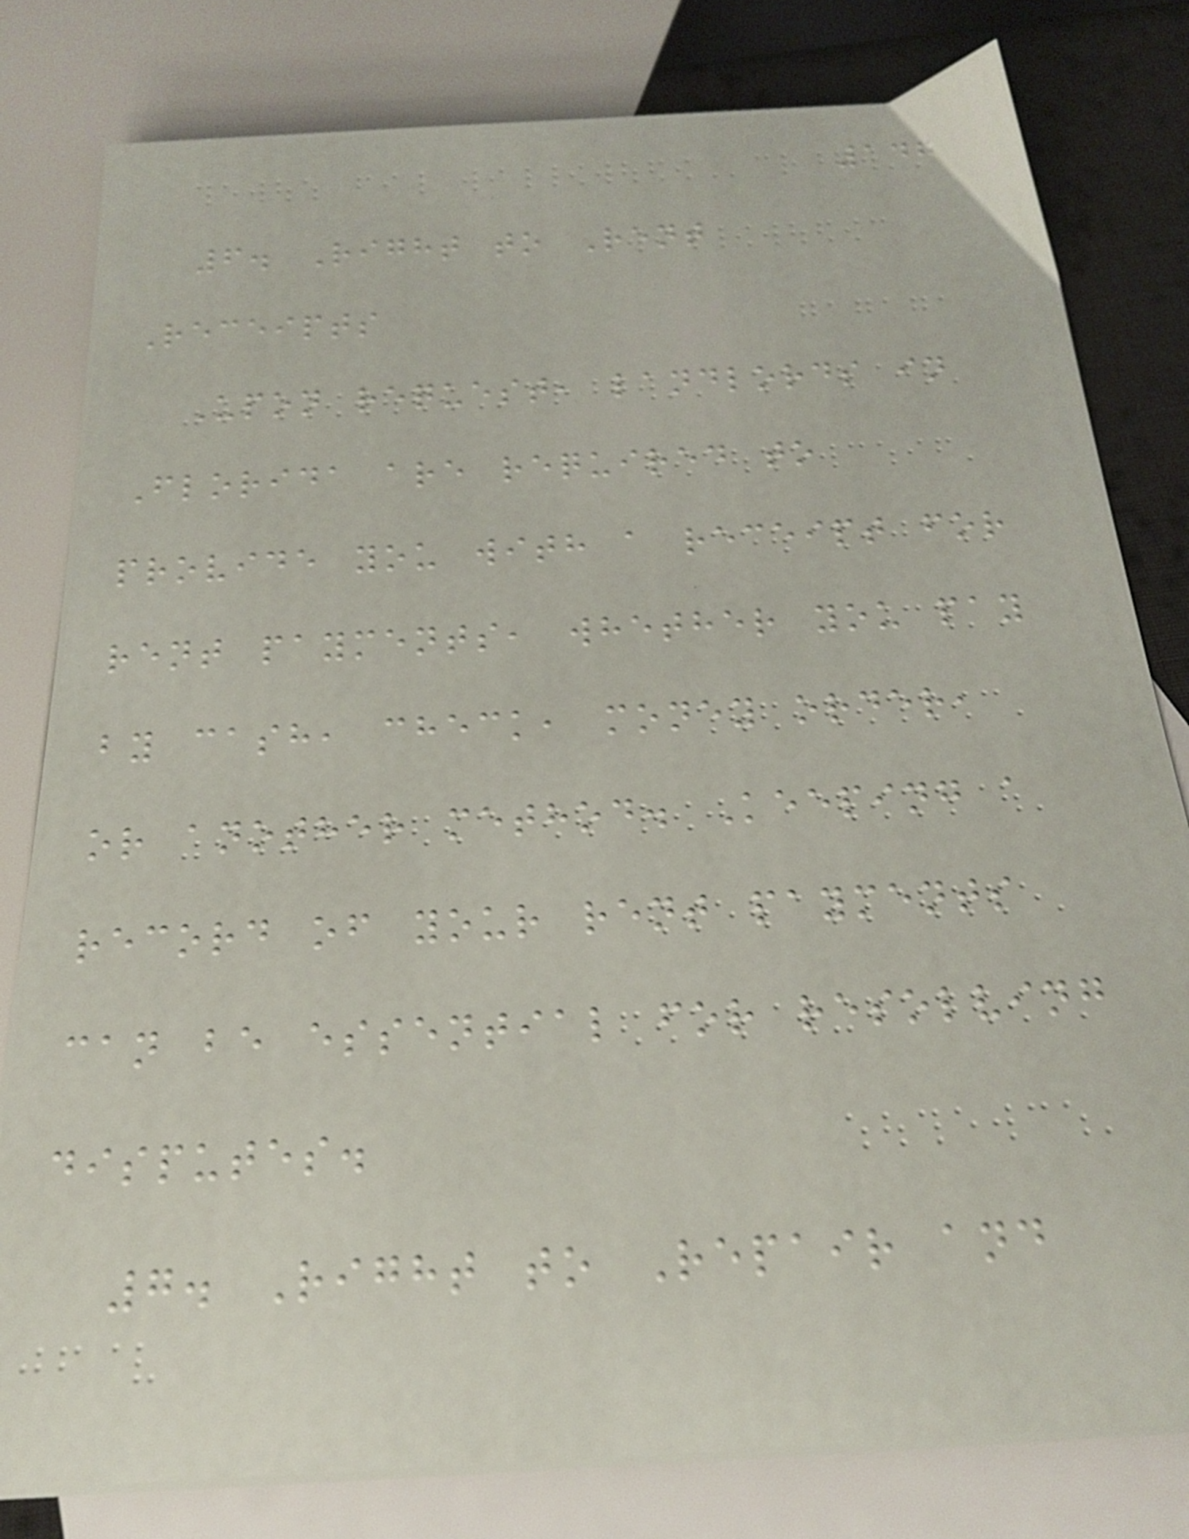147
6. Right to Rent
Receipts
Upon request, landlords in
Florida are required to
provide you with a receipt for
rent payments, whether you pay
by cash, check, money order,
or another method. Keeping a
record of your rent payments
can be essential for resolving
disputes.
7. Right to Repair and
